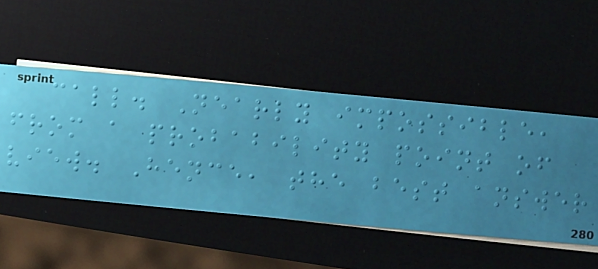call. Nearly impossible,
from a probability point of
view. Hence, the best answer
